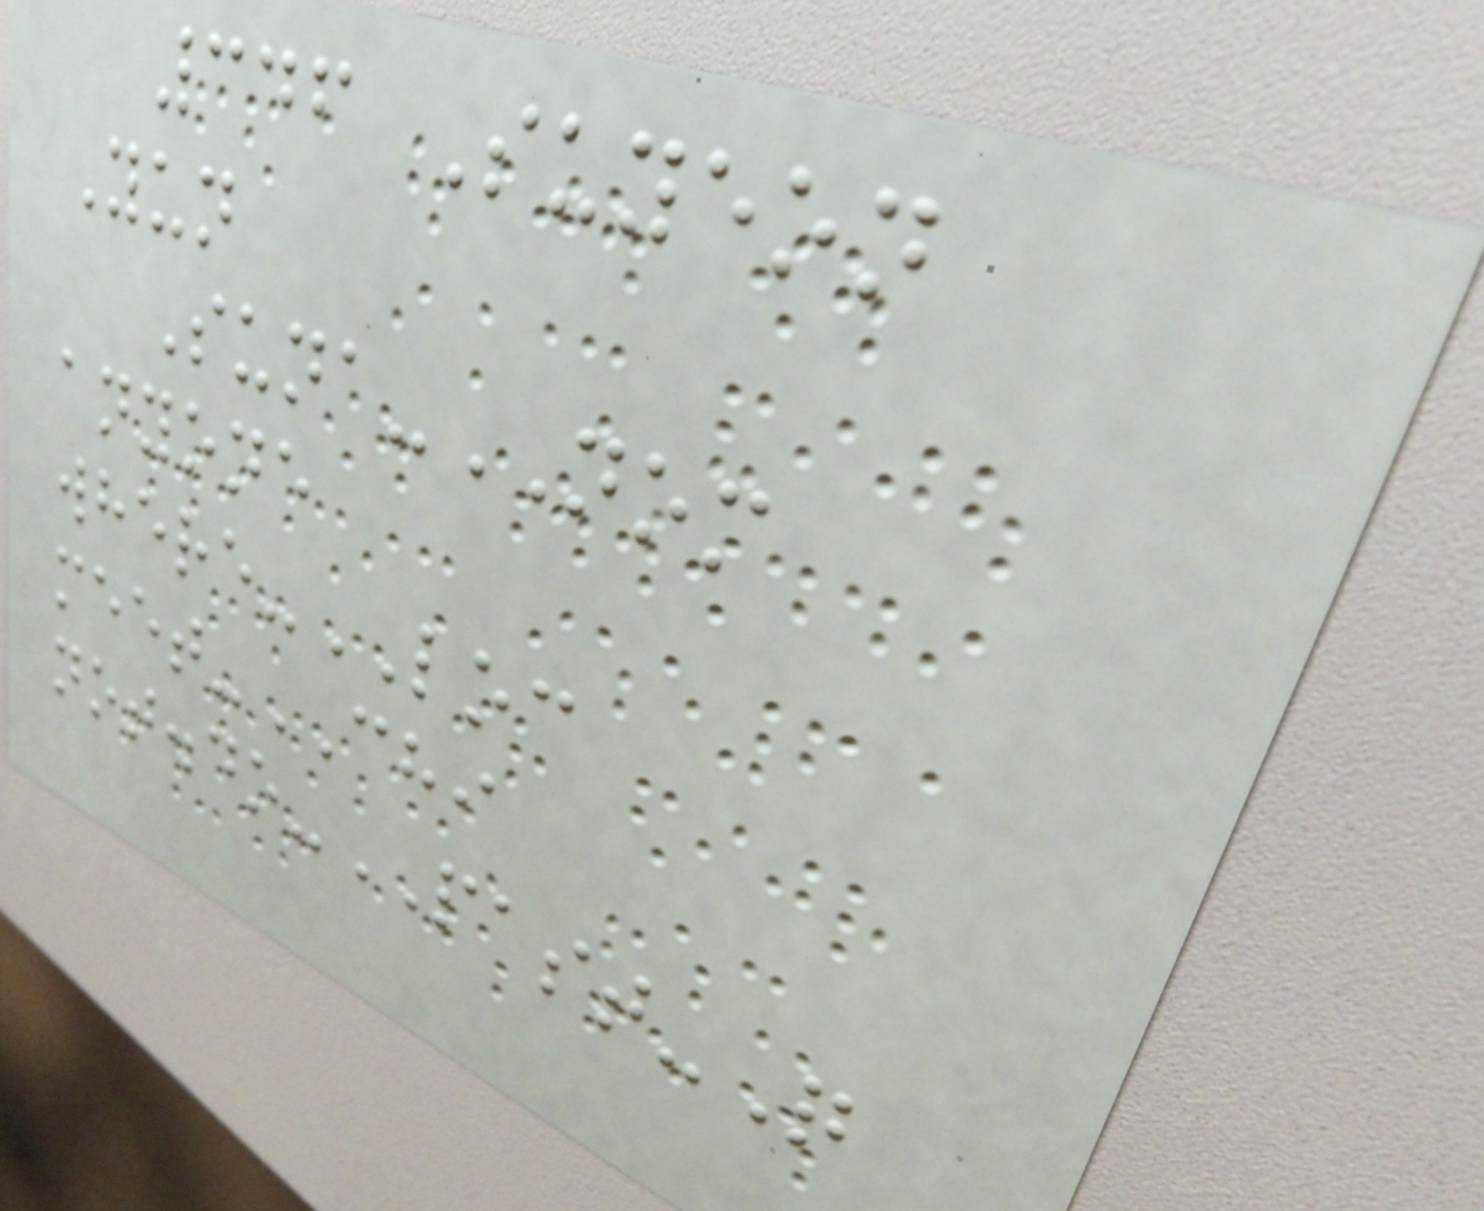346 Suyeon
Yun
Suna-NOM
anyone
where-LOC
meet-CHI
not.do-PAST-Q
